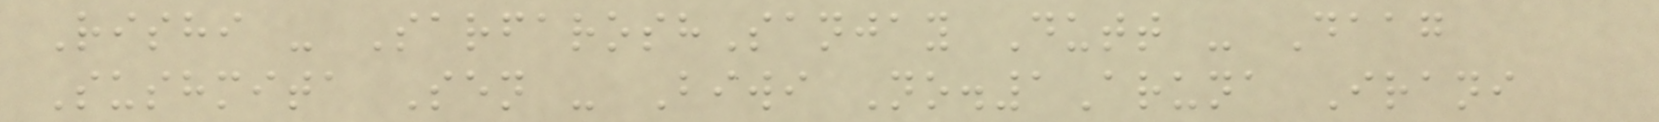Rishi - SarfaroshSanjay Dutt - Daag
Sushmita Sen - Biwi No.1Aruna Irani
